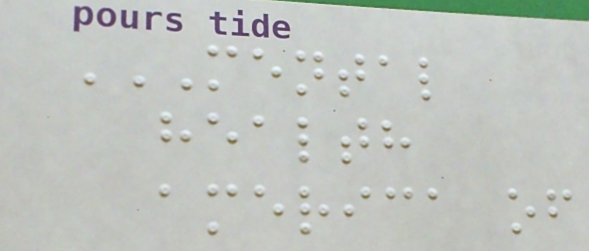MENTAL
HEALTH
AMERICA OF
